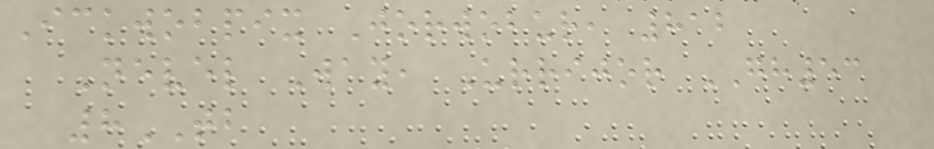Ickwobpix Jorwobur, 812
Nevel Way, Urrijor GH53
8TB
